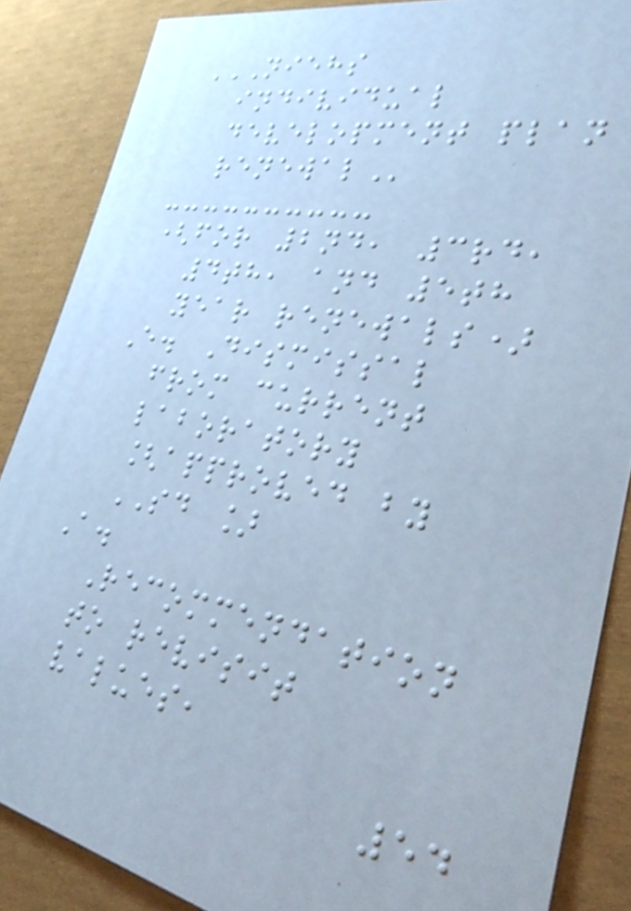NIEHS
INDIVIDUAL
DEVELOPMENT PLAN
RENEWAL
(for 2nd, 3rd,
4th, and 5th
year renewals)
E. Dismissal
from current
laboratory
[approved by
SD ]
A.
Recommendation
to revisit
values,
54
